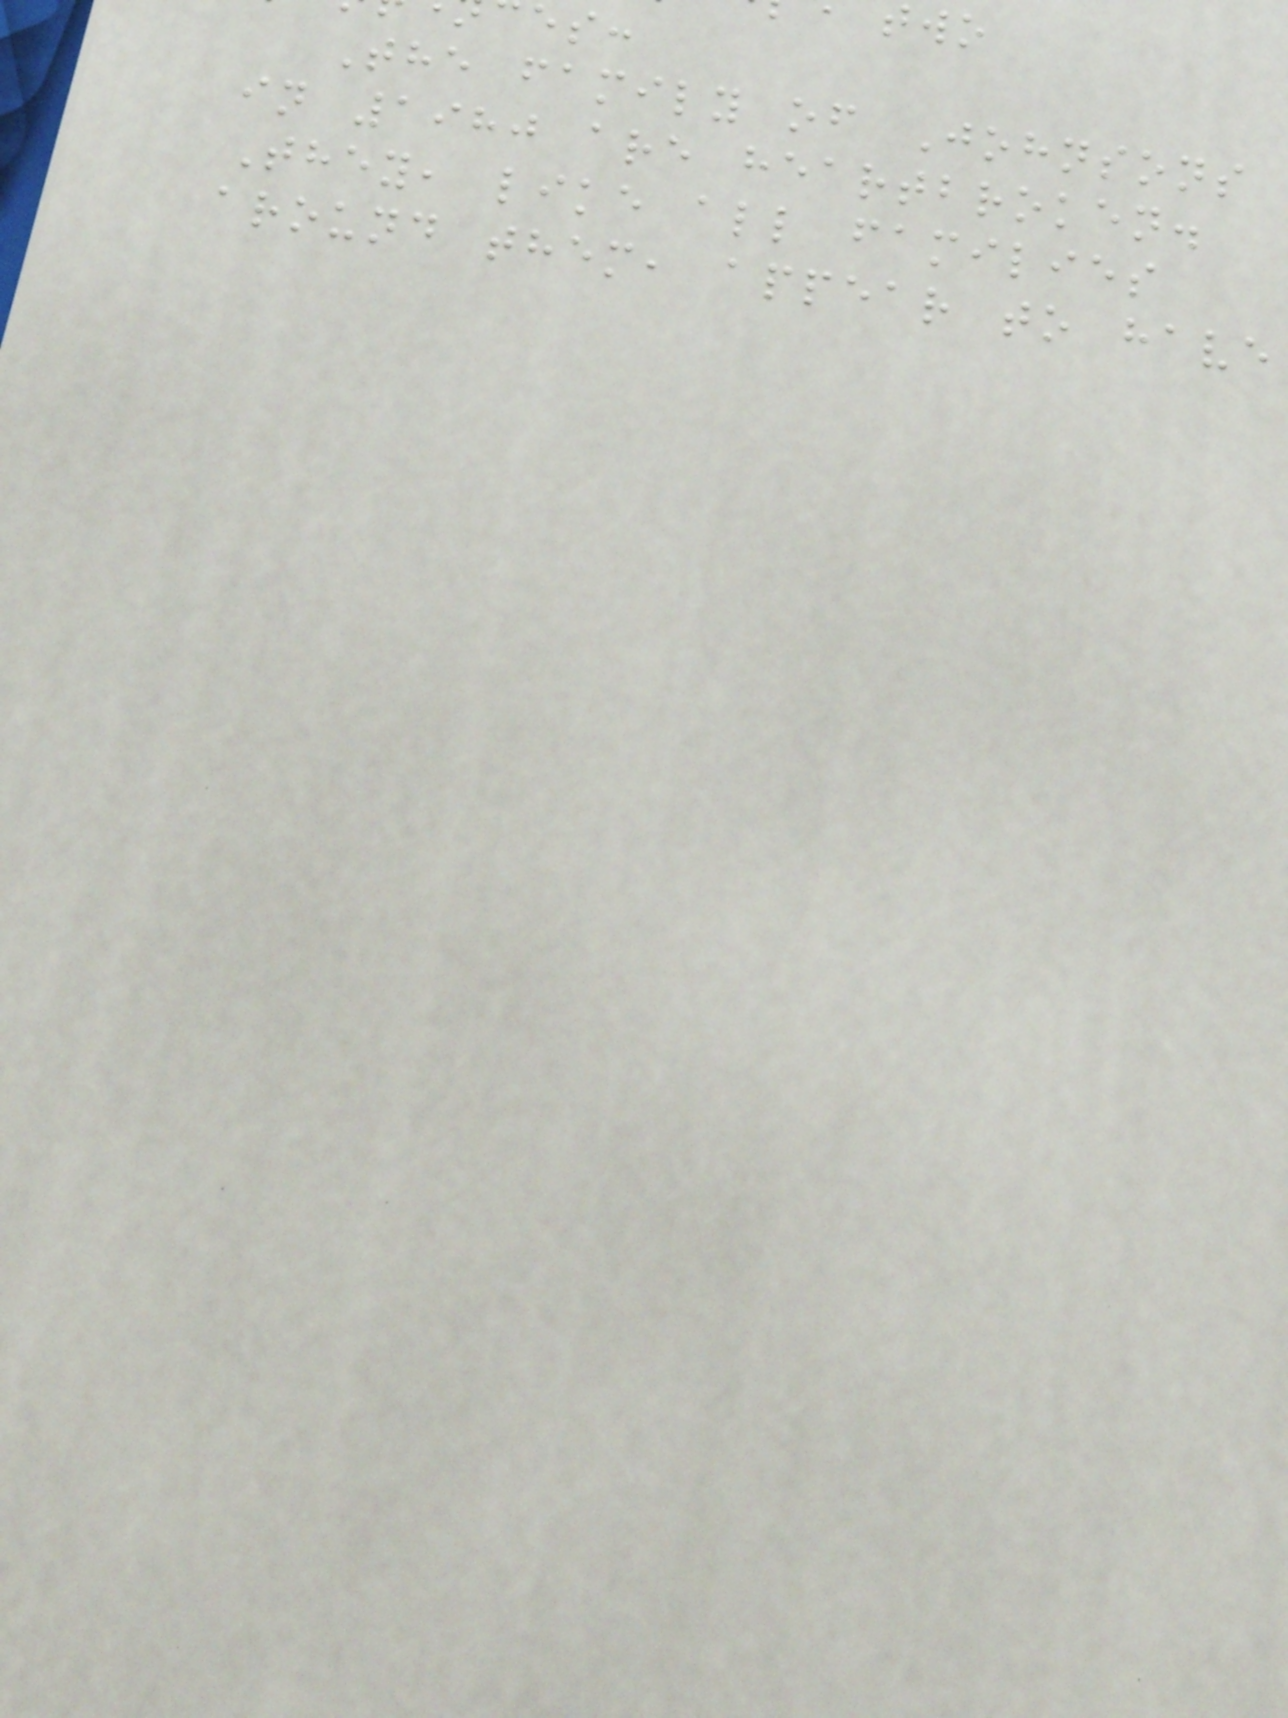The family of Johnsons
in 1980 are heartbroken.
They, like all families
around them, appear to have
